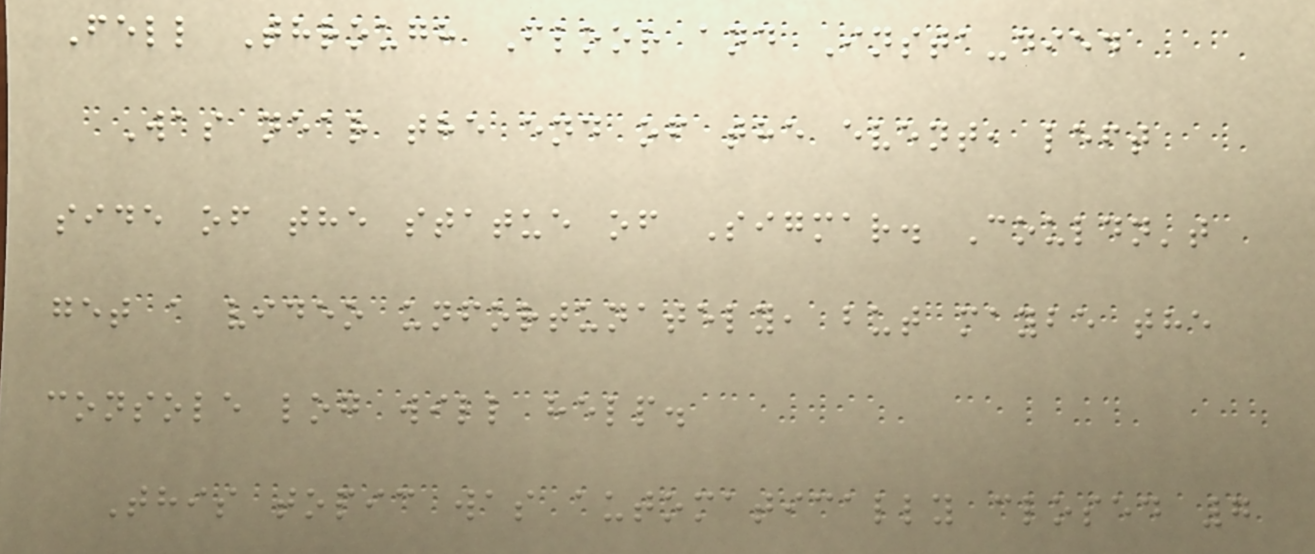Fell Through Floor and Insta-died
Was near the end of the event, left
side of the statue of Sigmar. Couldn't
get a video unfortunately, but maybe the
console log will help.
This topic was automatically closed 7
